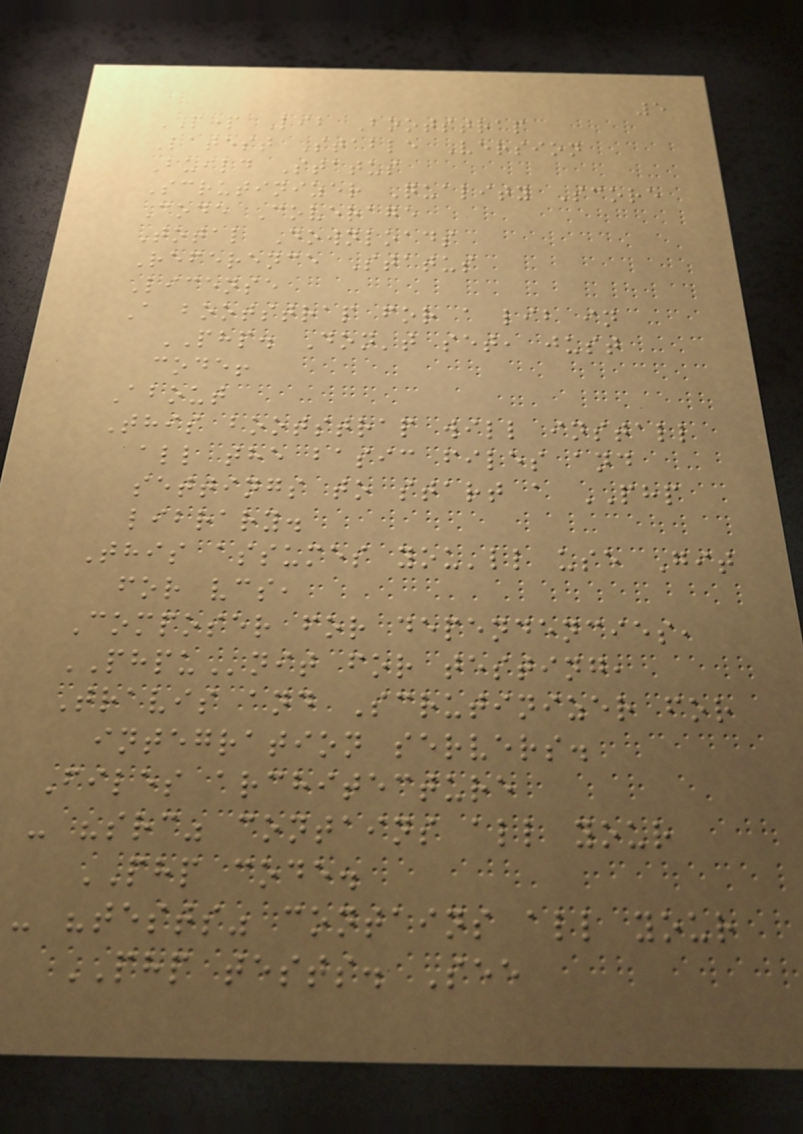5
PHP Lib Bootstrap
Latest Stable Version
Build Status
Scrutinizer Quality Score
Code Coverage
Total Downloads
Reference Status
License
A bootstrap for a lib in
PHP. Don't set, just
code!
About
This bootstrap will install
all the basic files and
settings to start a PHP
library.
This assumes you'll use Git
for vcs,
Composer for dependencies,
PHPUnit for testing,
Travis and Scrutinizer for
integration servers.
Files architecture
- "src" contains all your
PHP code.
- "tests" contains all your
PHP tests. See
